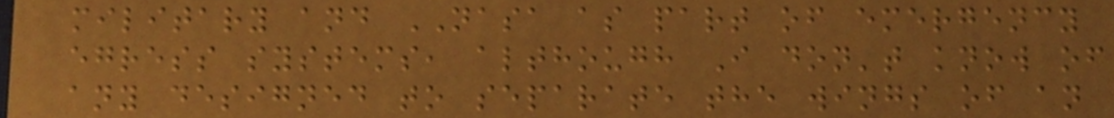military and NASA as part of emergency
egress systems, although I don't know of
any designed to separate the wings of an
